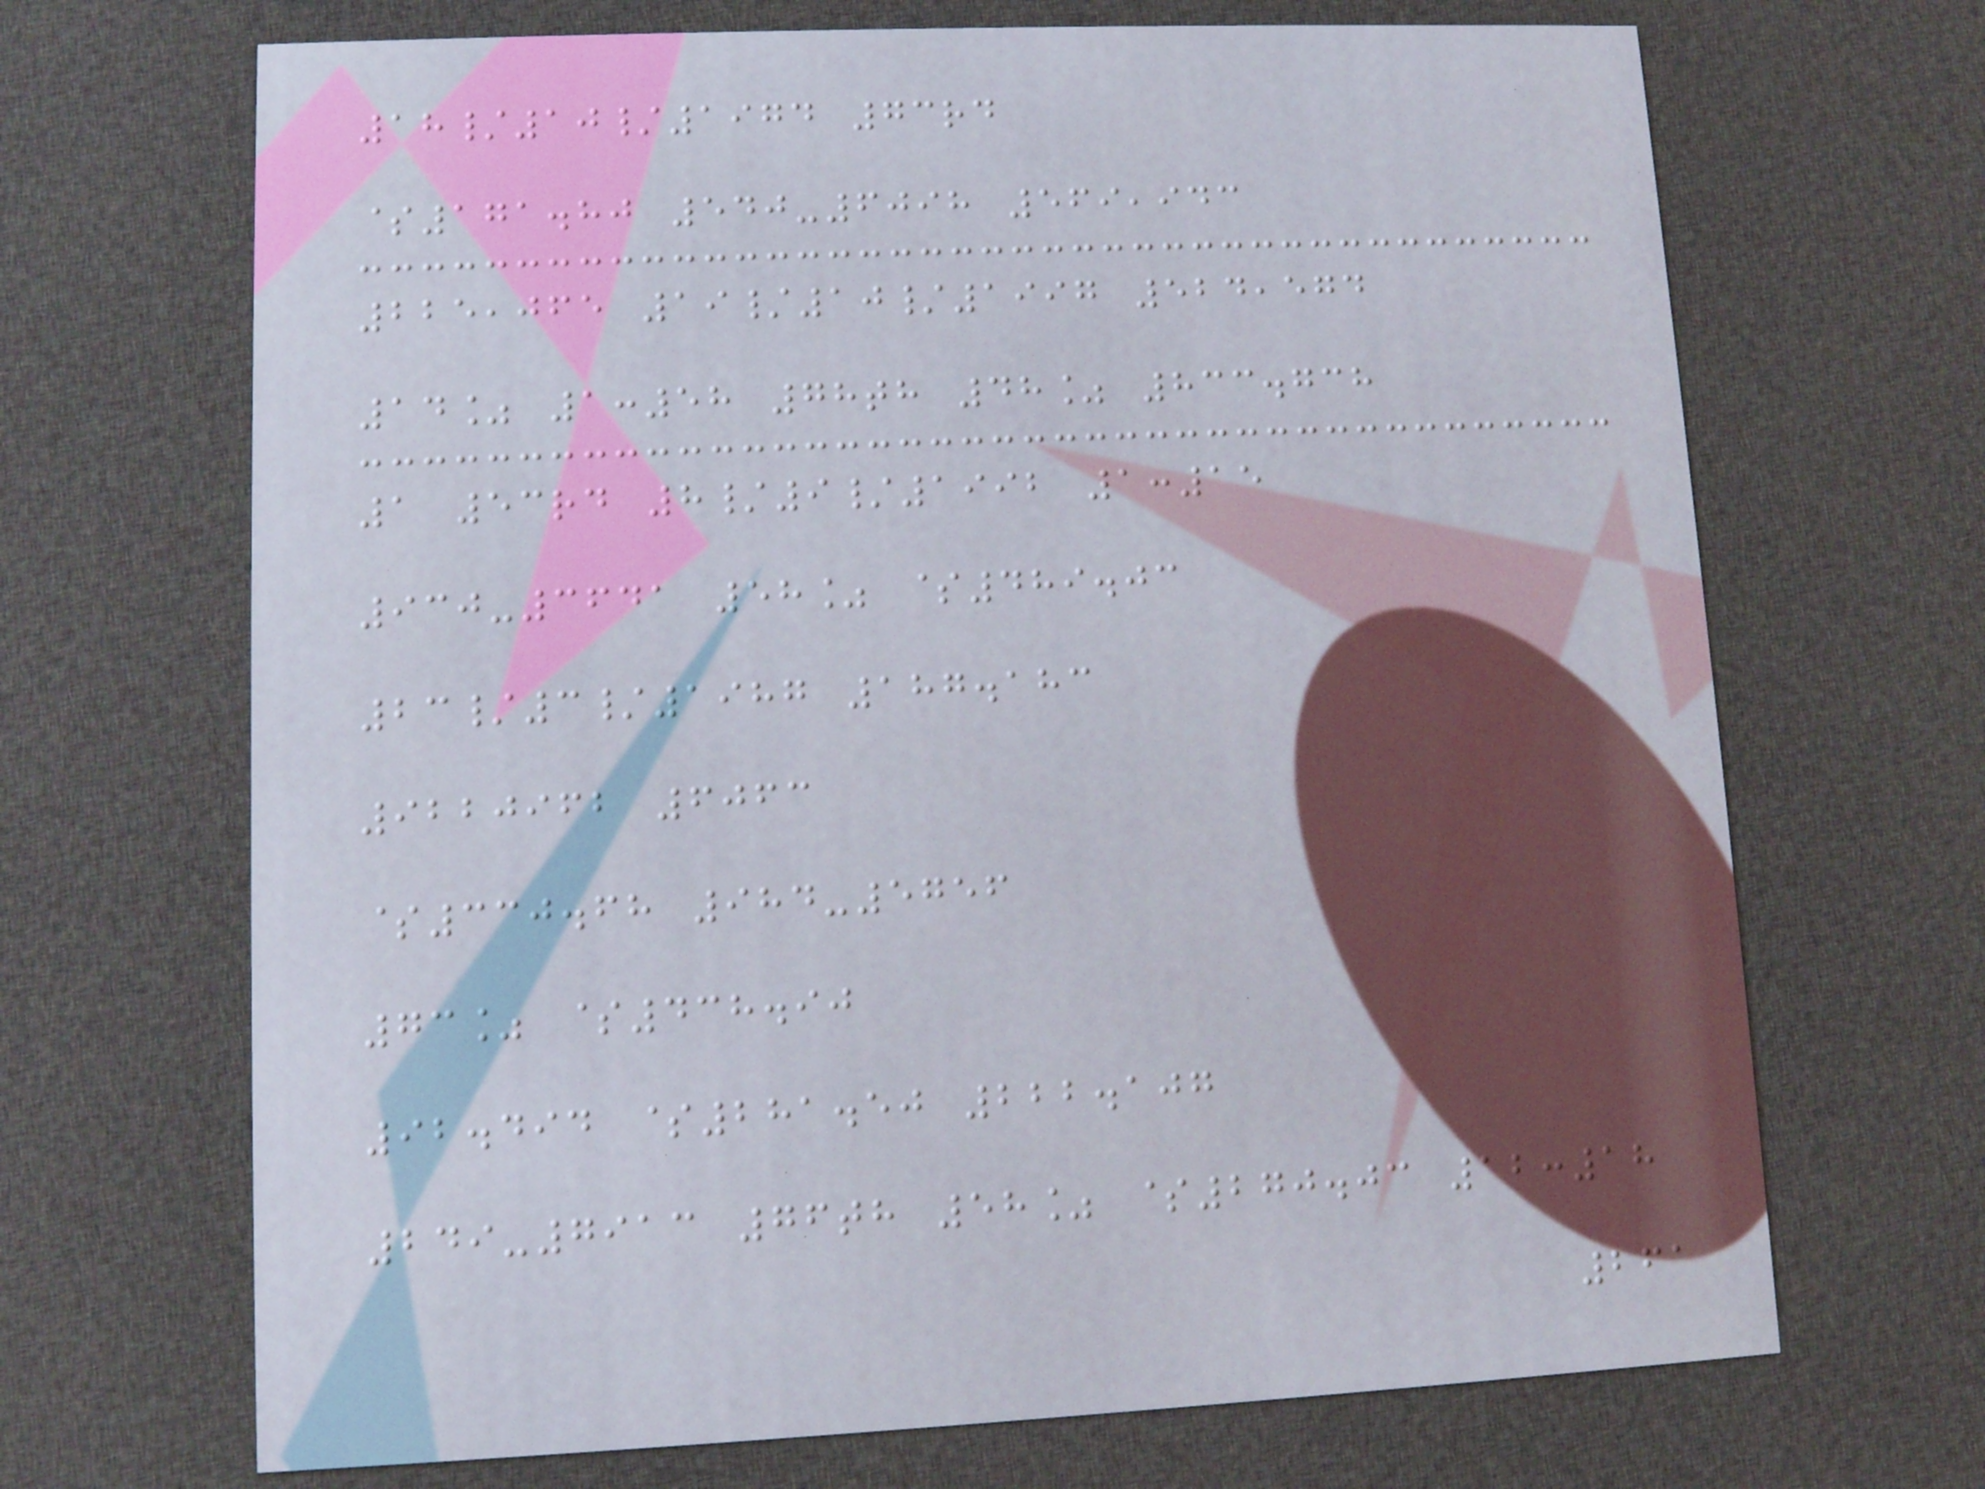18/10/1974 73rd
$171.80 540-6098 569,943
225,065 19/10/1997 524,574
14% 1:58 78th 48% 833.738
1 53rd 8/9/1992 1:15
930-3641 58% $489.03
23/3/1987 187.183
9220962 6063
$330.68 984-5756
73% $438.90
92.494 $281.50 222.107
249-7913 76th 58% $270.03 12:18
261
